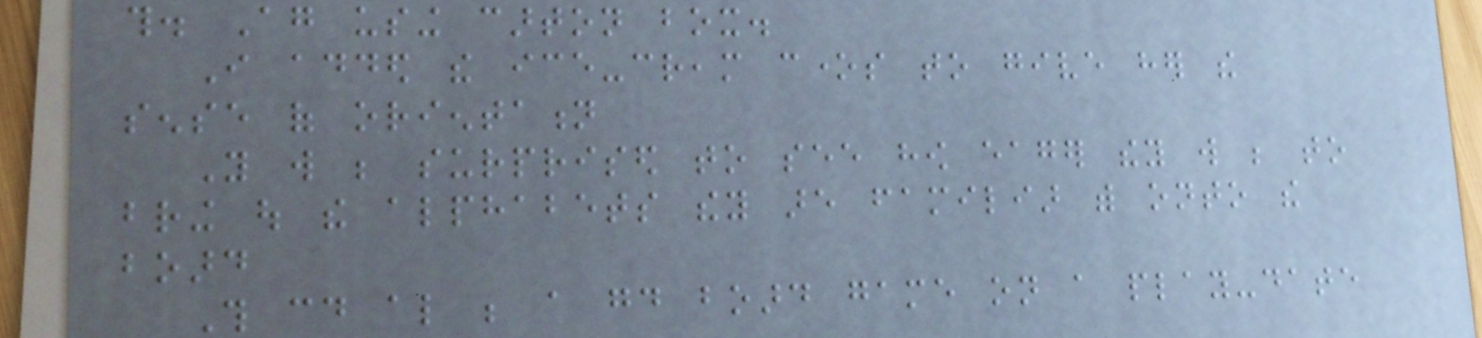this. Again using carton box.
I added the ice-cream cones to give her the
sense of orientation
You will be surprised to see how eager they will be to
bring out the alphabets they are familiar with onto the
board
This could also be a good board game on a play-date
